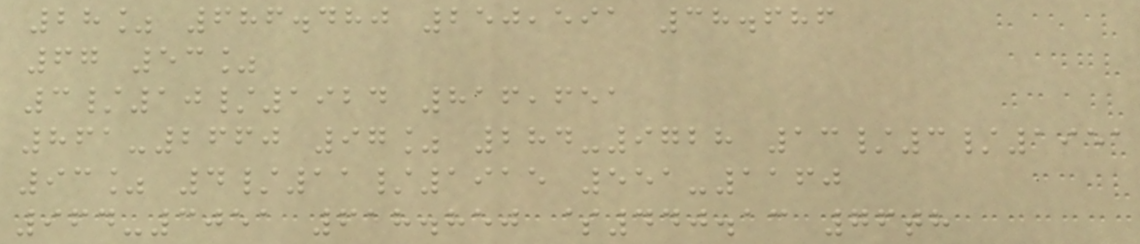28% 686.480 250,591 38.686
67 53%
3/10/1924 816,651
861-2660 97% 284-9728 13/3/1951
93% 4/11/1915 551-1160
964-3051 618.850 $440.13 76th
